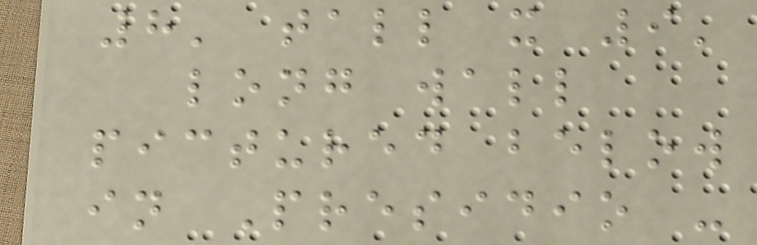8' tall x 9'
long wall
pictured below
in Presidio -
